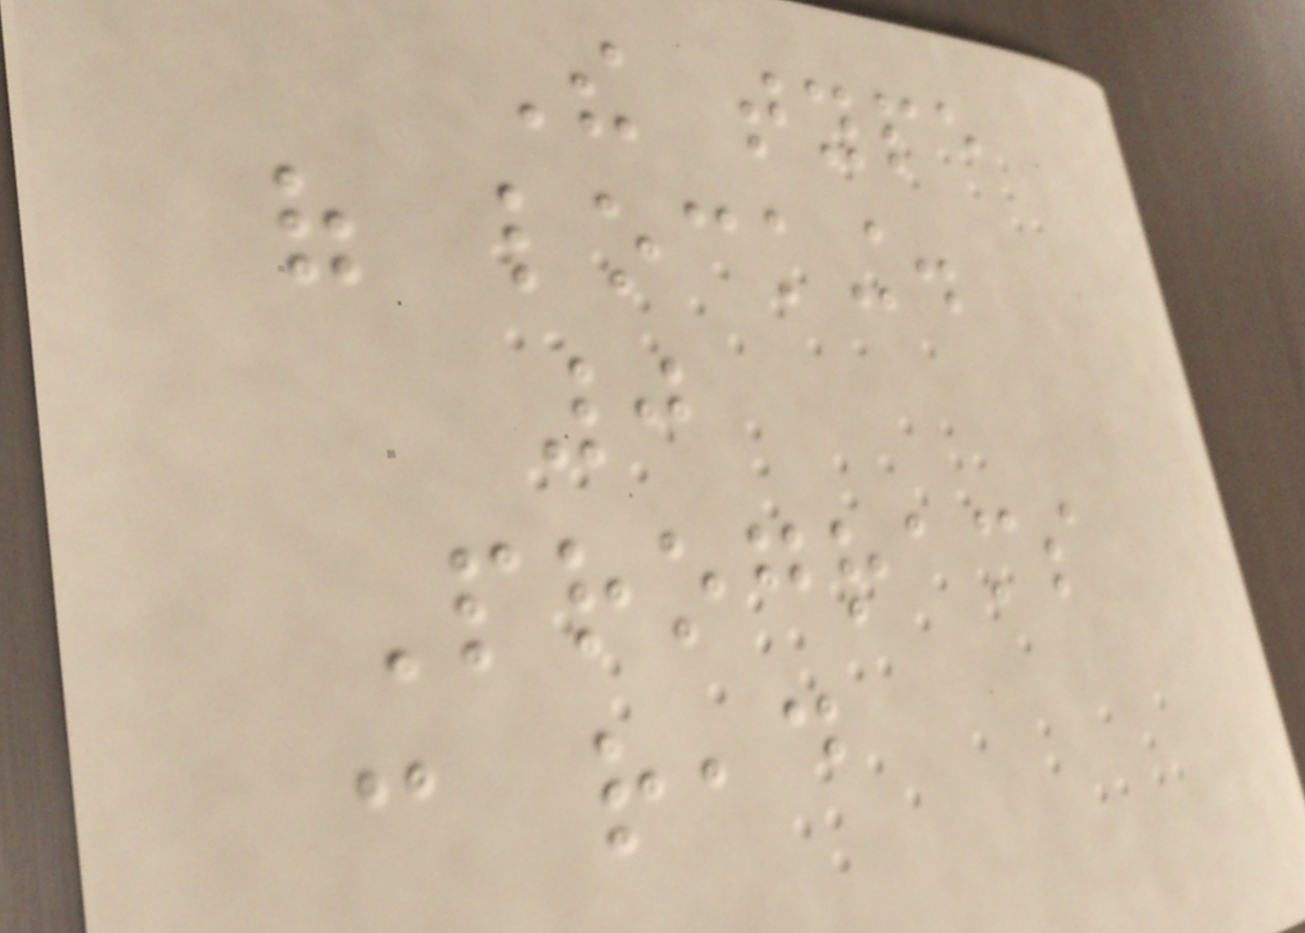The type
of locking.
0
Programs
can read
